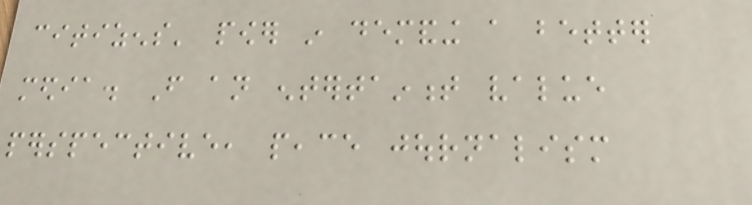citizens' power in demanding a better
media. From an entertainment value
perspective, peace journalism
